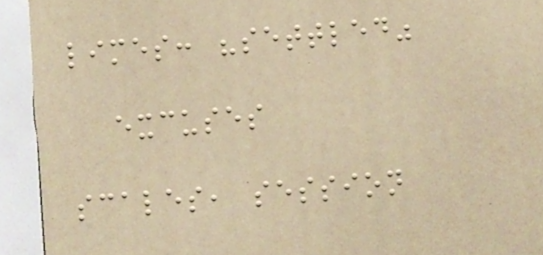limes: "settled"
excuses
scales, session
